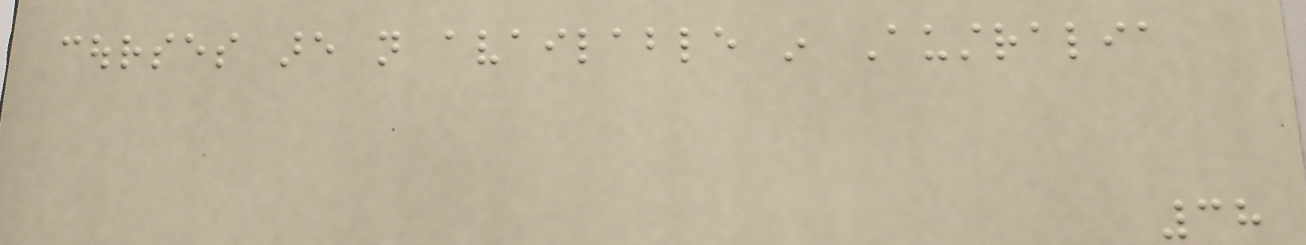courses are not available in Australia
38
